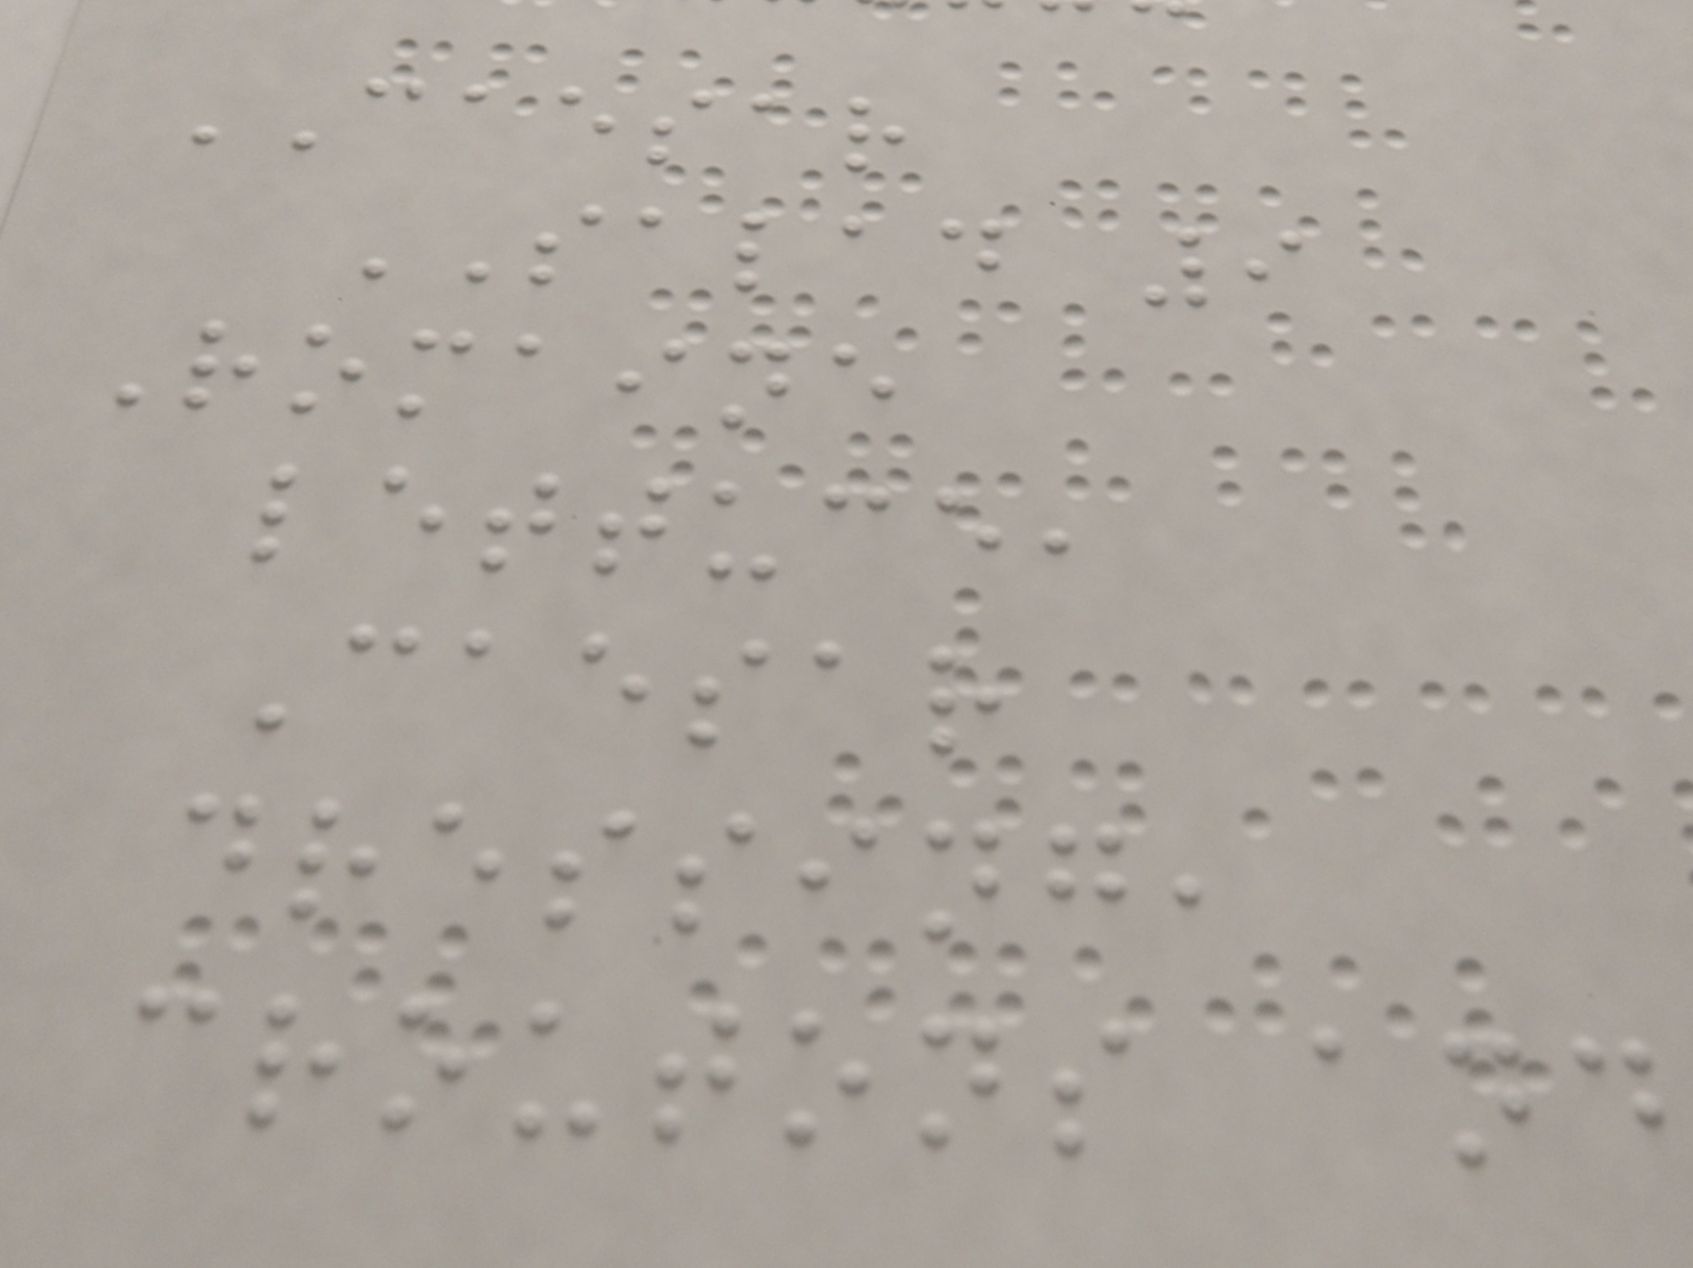CAESAR
SALAD 9
Romaine
lettuce,
Caesar
dressing,
croutons and
